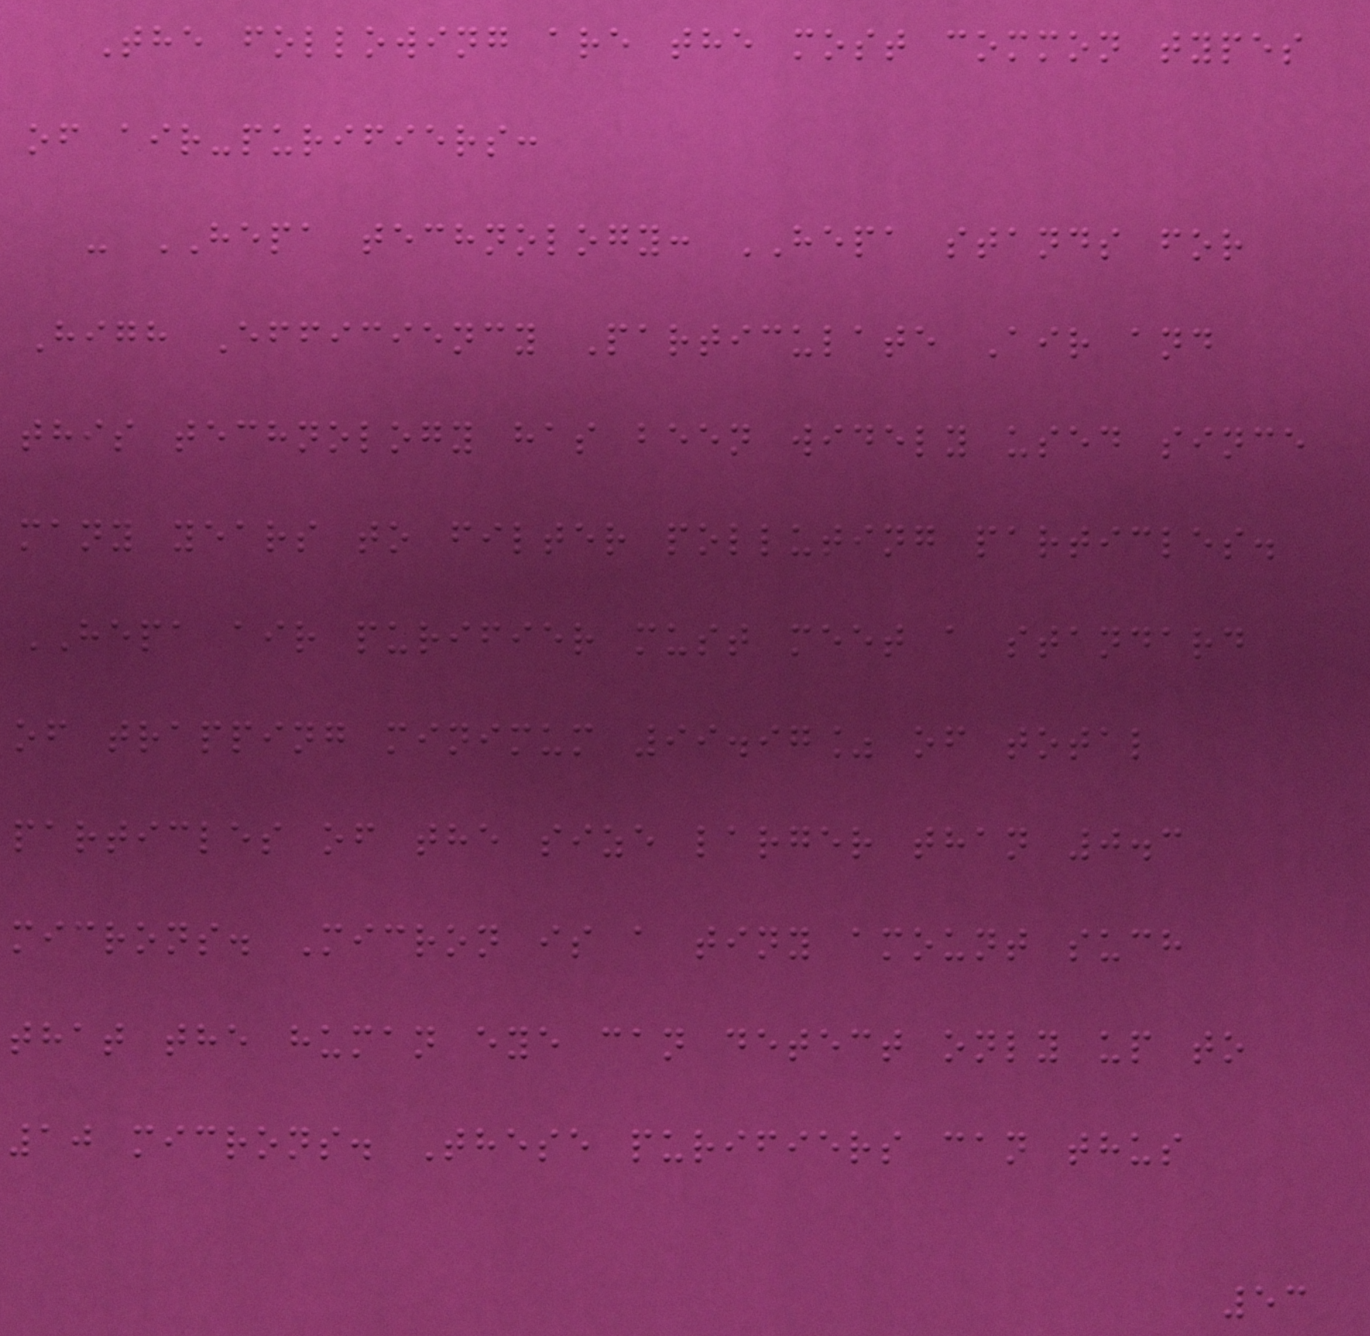The following are the most common types
of air-purifiers:
- HEPA technology: HEPA stands for
High Efficiency Particulate Air and
this technology has been widely used since
many years to filter polluting particles.
HEPA air purifier must meet a standard
of trapping minimum 99.97% of total
particles of the size larger than 0.3
microns. Micron is a tiny amount such
that the human eye can detect only up to
10 microns. These purifiers can thus
53
